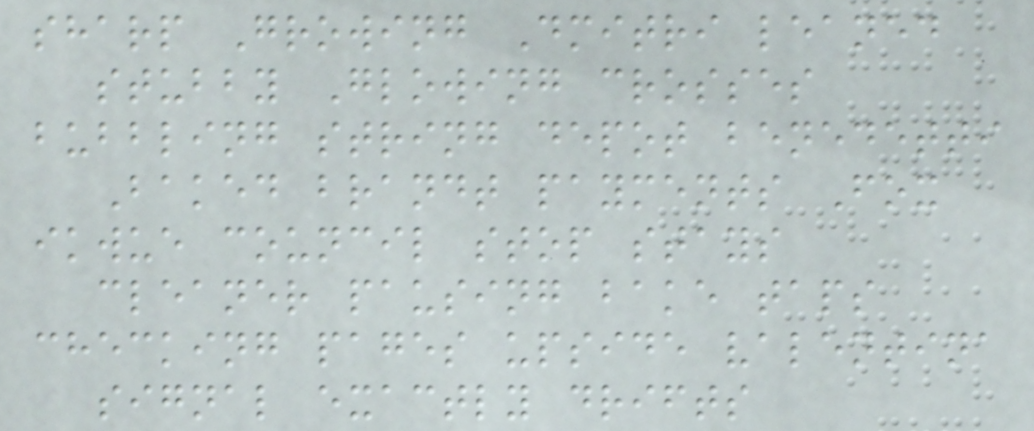sharp Growing Dmitri leaned
stubby Glowing crosses
bubbling string depot benedetti
Baked brandt payments Fox
ikwue council stop stays
cleaner pausing bake taps
checking pages upside valentina
signal exactly drifts
